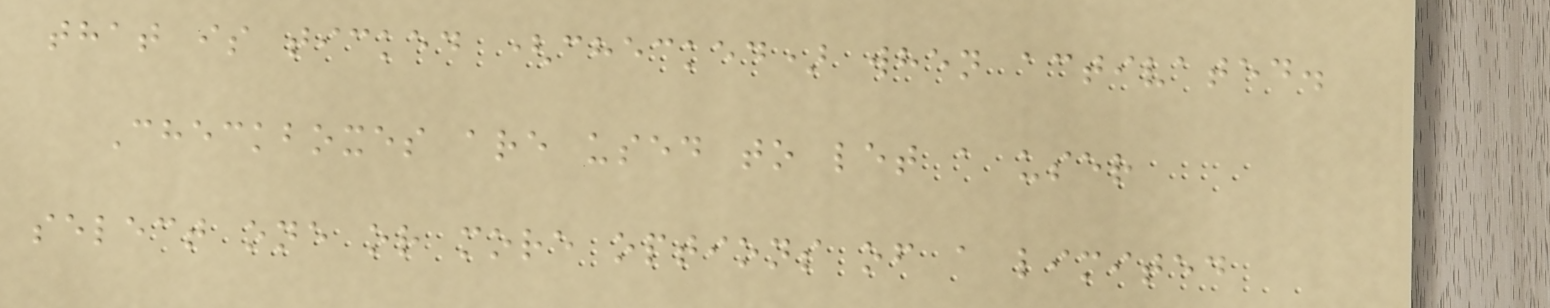that is ticked (checked) when activated.
Checkboxes are used to let a user
select one or more options of a limited
